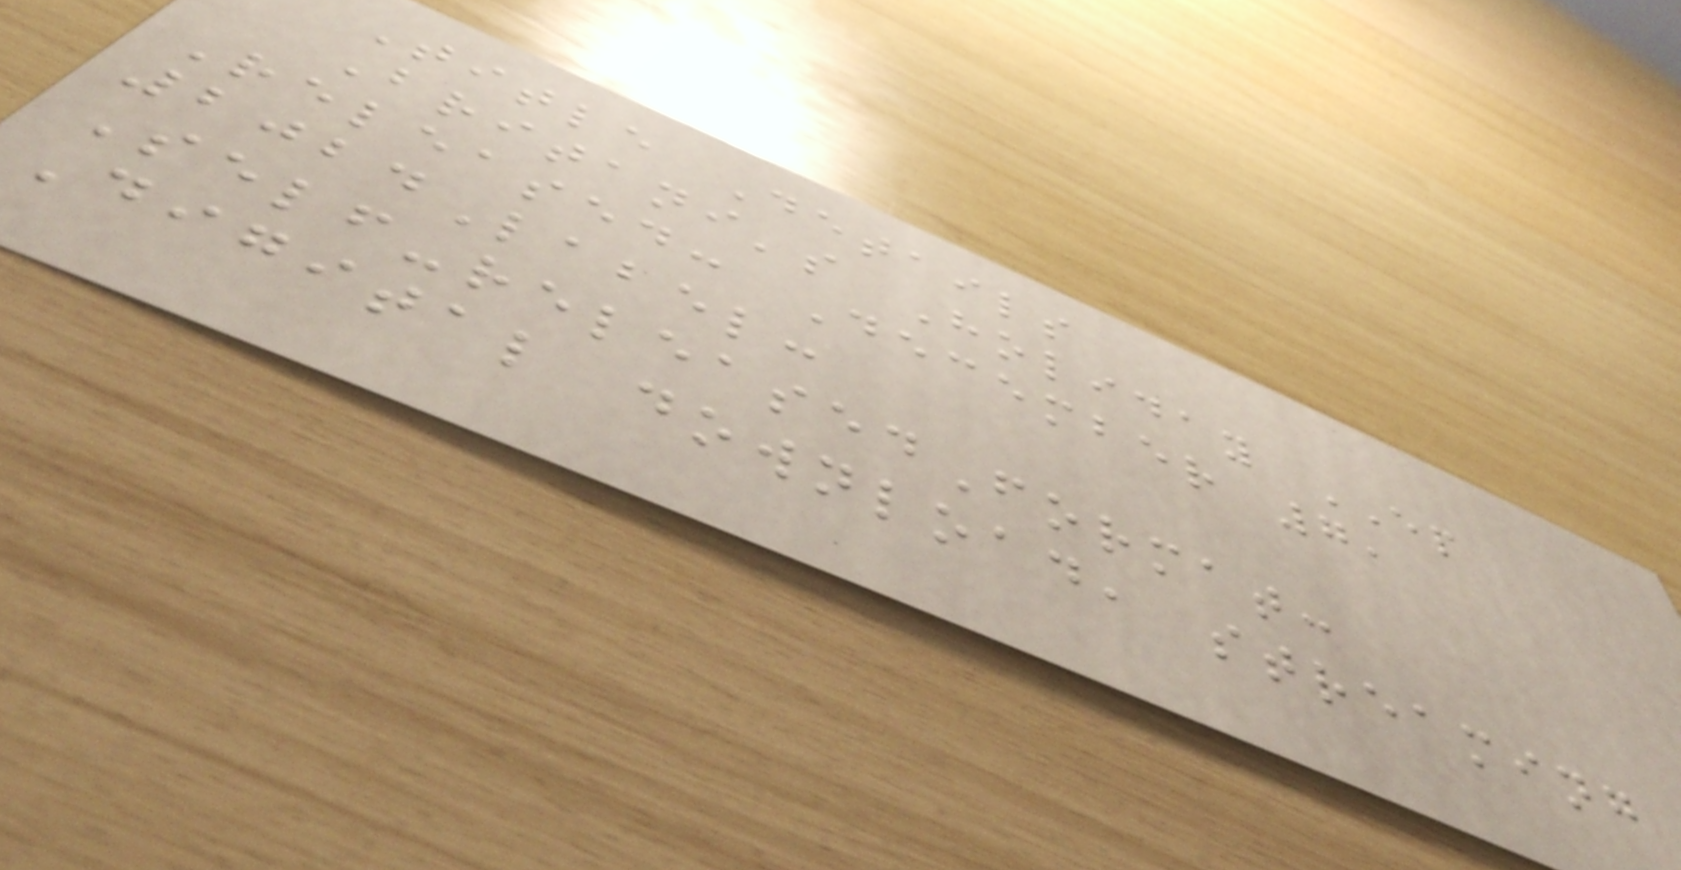Title Details
Britani's Holiday EP
Released: December 7,
2024Label:
Self-releasedFormat:
Digital download, streaming
